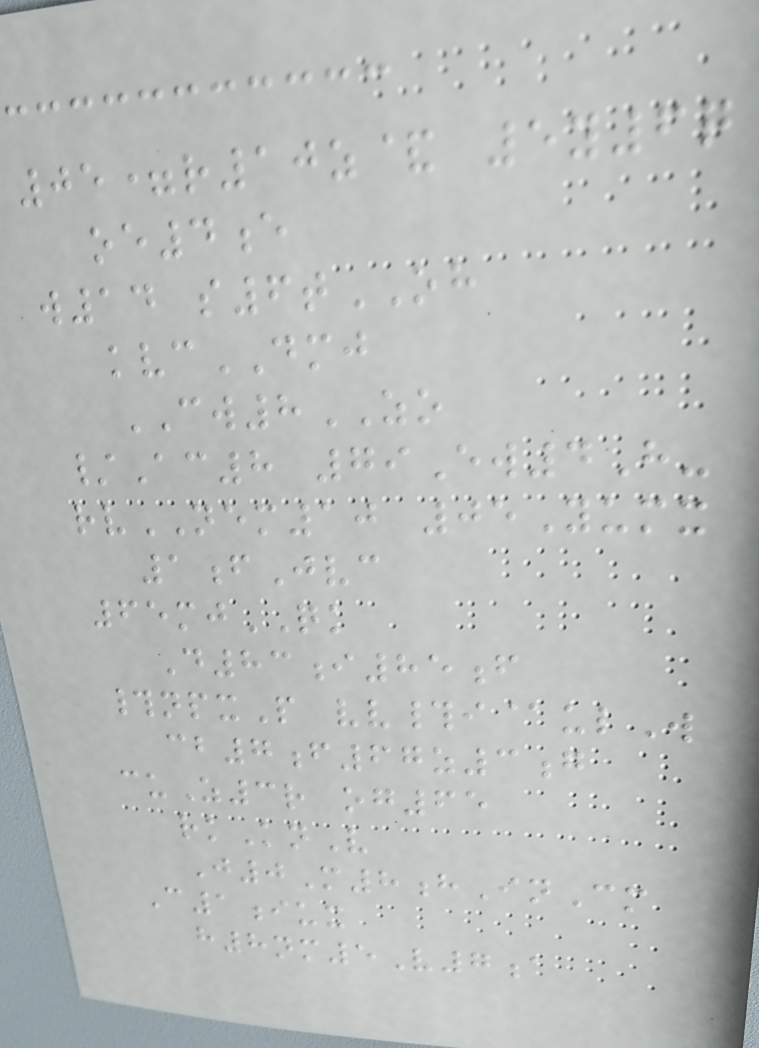05=r10z& 5y6q
oe4e
w14 s6tOH
kvcDMJ
CW8ZO
/Ac8 79Ew4H-
rvNEM10 05Yumx
1fJvc
65mjQK
D83i85f
#npxP vv#i@ulW
cb7f67z3g
cuZ3r og65
rkKnV
J0M8hInCm
C1iux
h8nm5V7a
